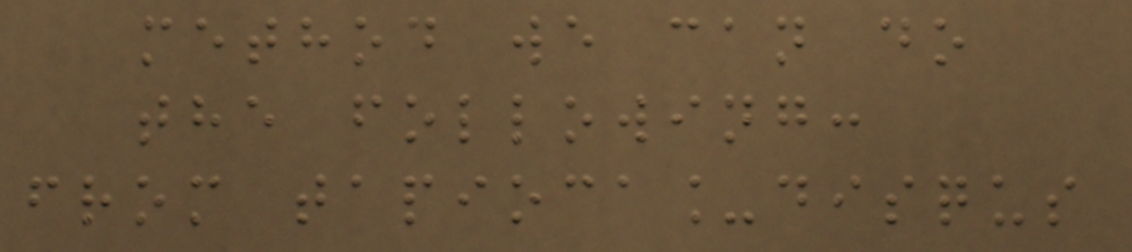method we can do
the following:
from tapioca_disqus
